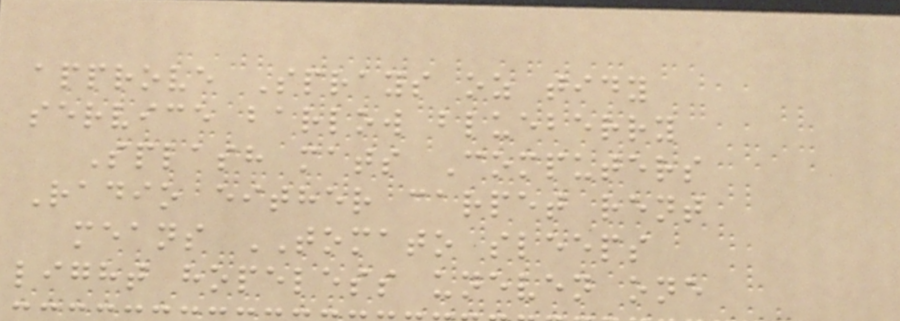approve Sprays oz tidy
service barlow blueberry
Splash mats Computers
Radio either carpet rent
means TOMATO sleeps
light hopeless uneven one
